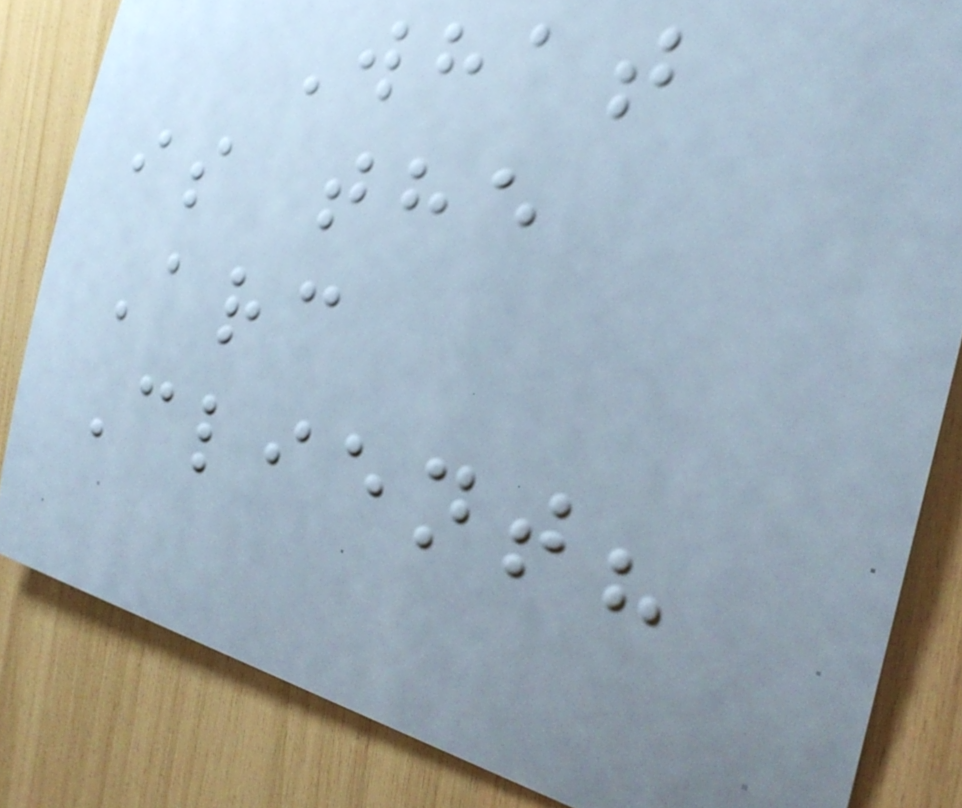What
is the
Arc
Client?
